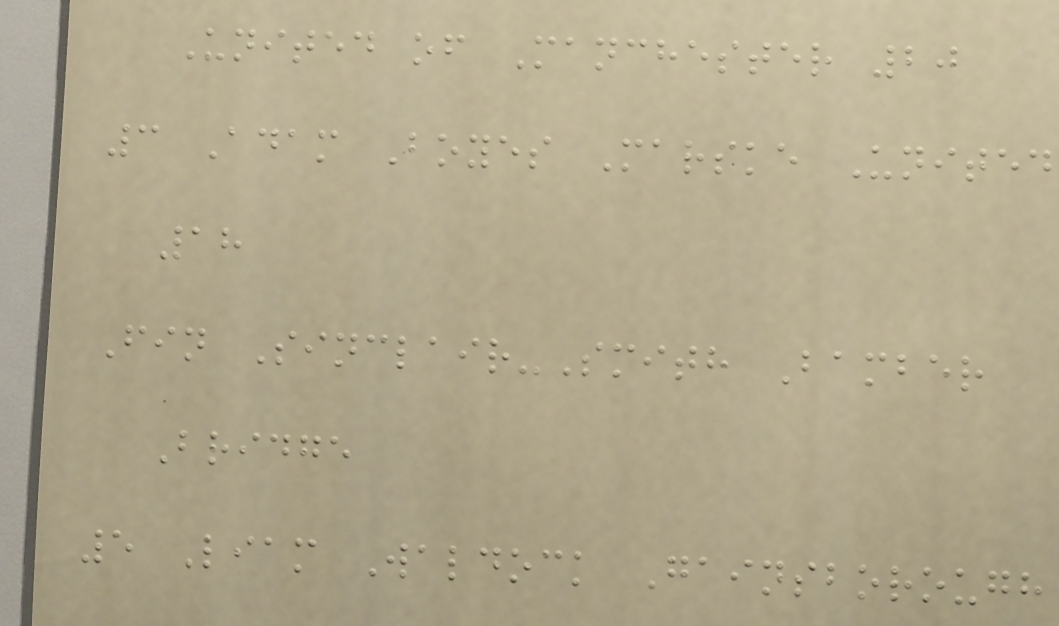United of Manchester 20
3 Adam Boyes Marske United
18
Fin Sinclair-Smith Bamber
Bridge
5 Liam Waldock Gainsborough
